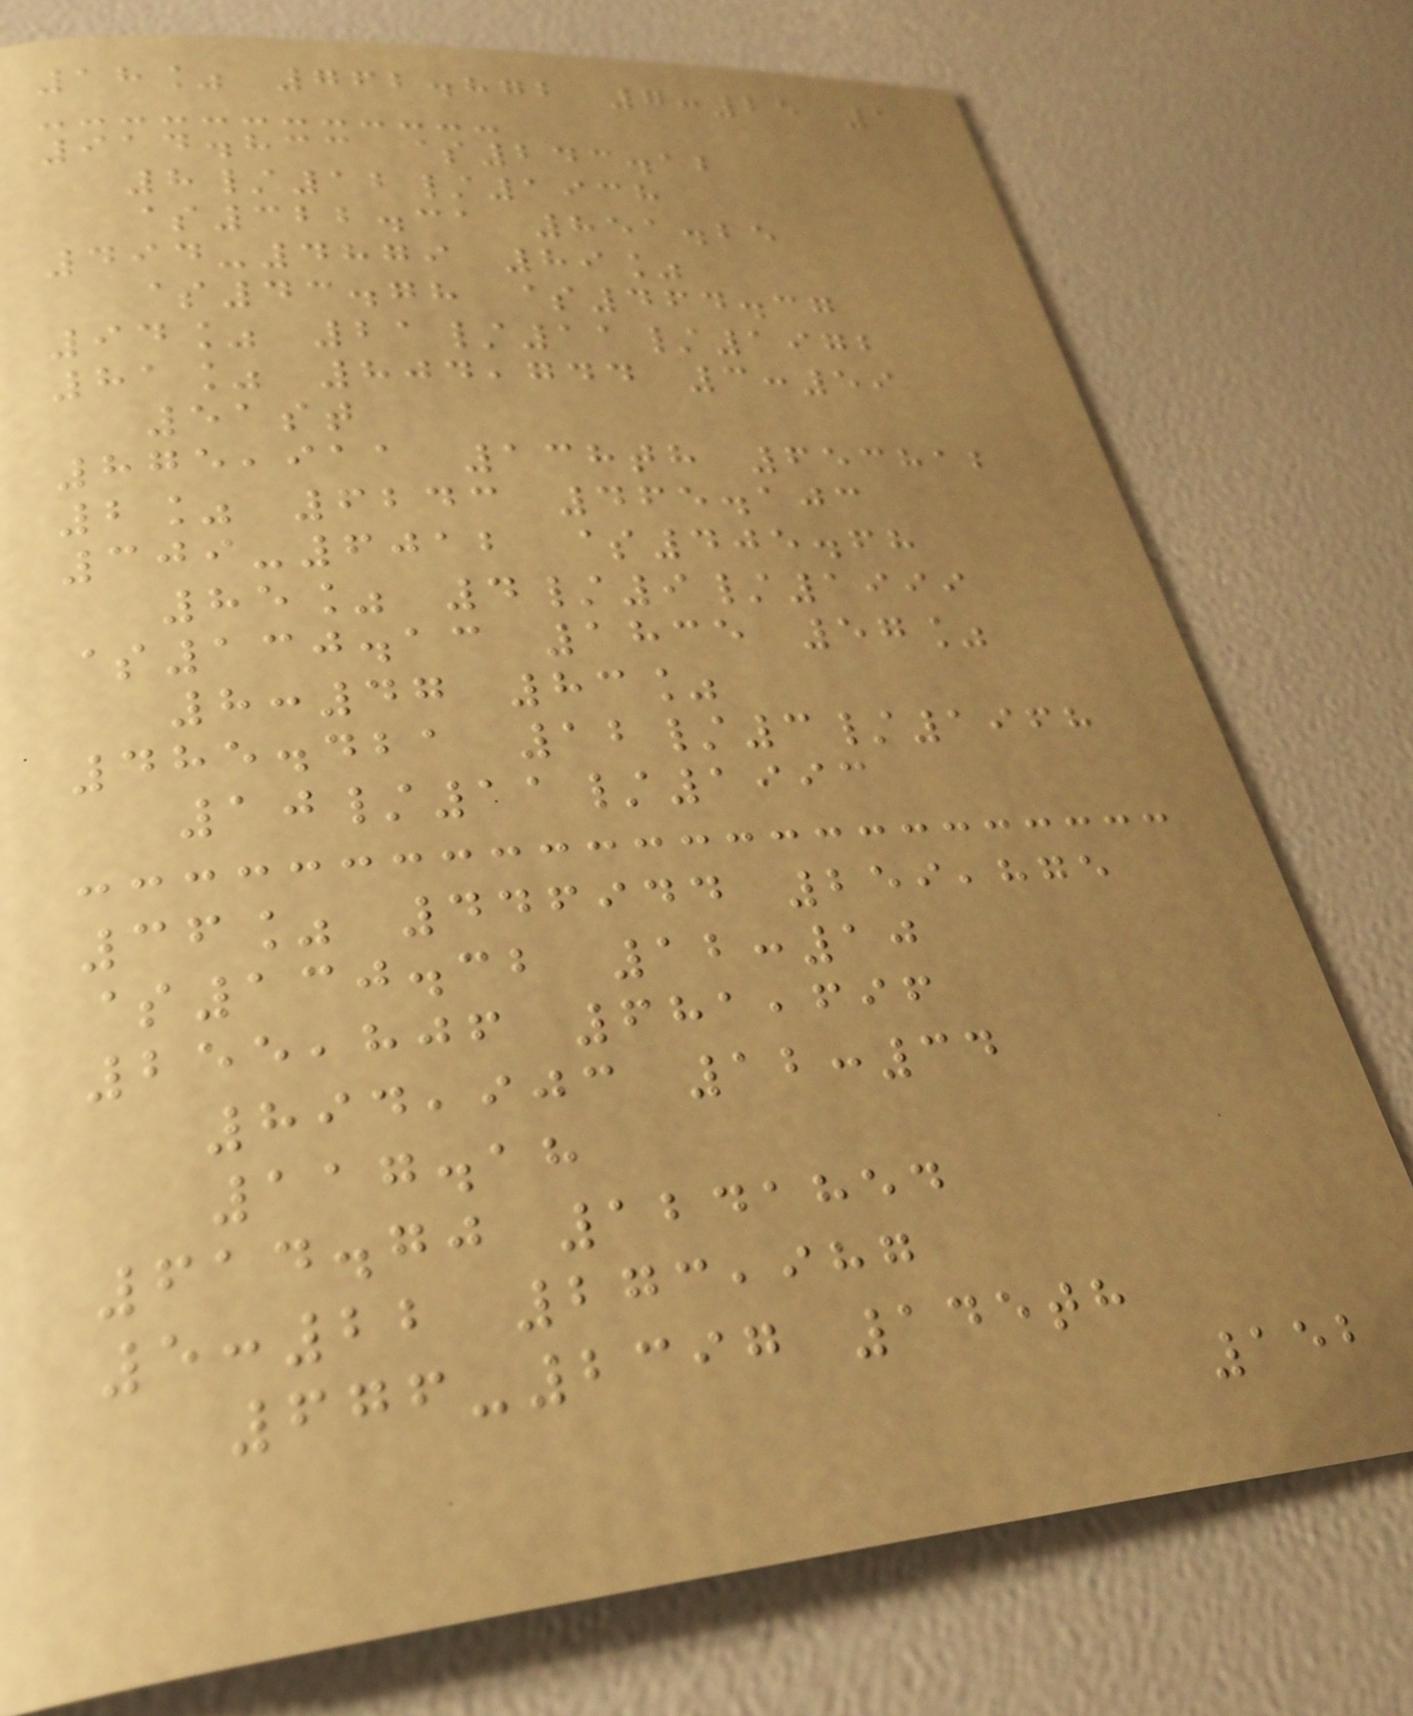18% 762.872 7:25 1
914.833 $243.12
8/12/1938
$322.31 851.25
494-4879 89%
$43.78 $464.37
94% 21/11/1972
81% 804,744 3:59
51st
875,911 138th 653812
2% 6243 465.103
309-6012 $405.68
85% 4/9/1999
$130.13 1835 57%
8:47 83%
485.421 12/3/1968
10/11/1993
36% 446944 259,875
$130.32 12:10
255,806 681,696
894,903 12:34
117.18
614.70 1241854
5:22 273,987
676-2397 145th
152
